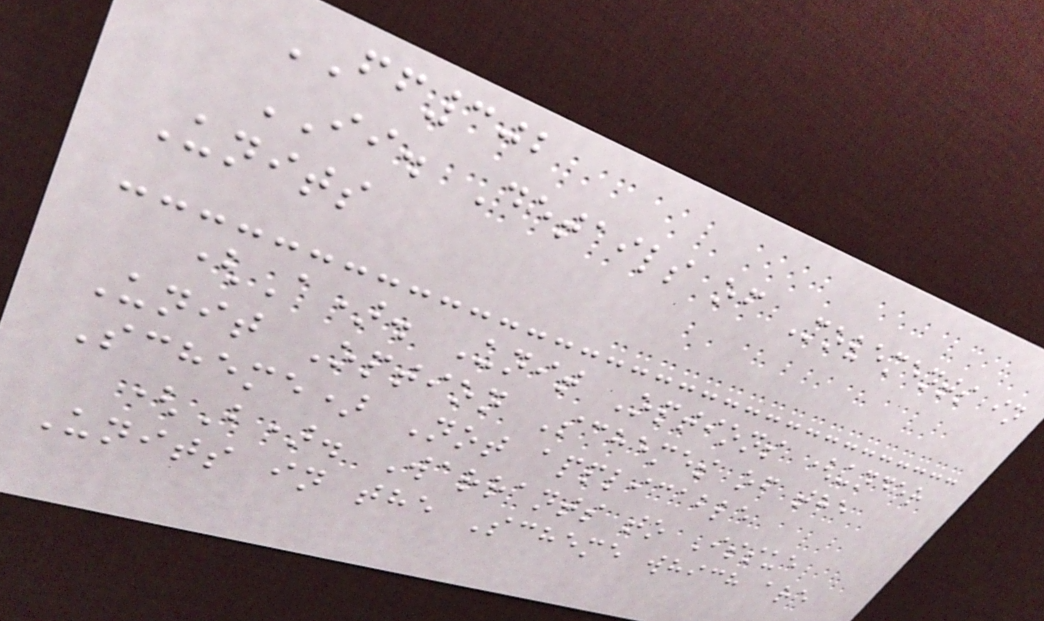FF302
II. Details of Movements in
Units
(A). Unit Options (under
Unit Option Schemes of the
Scheme) Not applicable
(B). Warrants to Issue
Units in the Scheme which are
